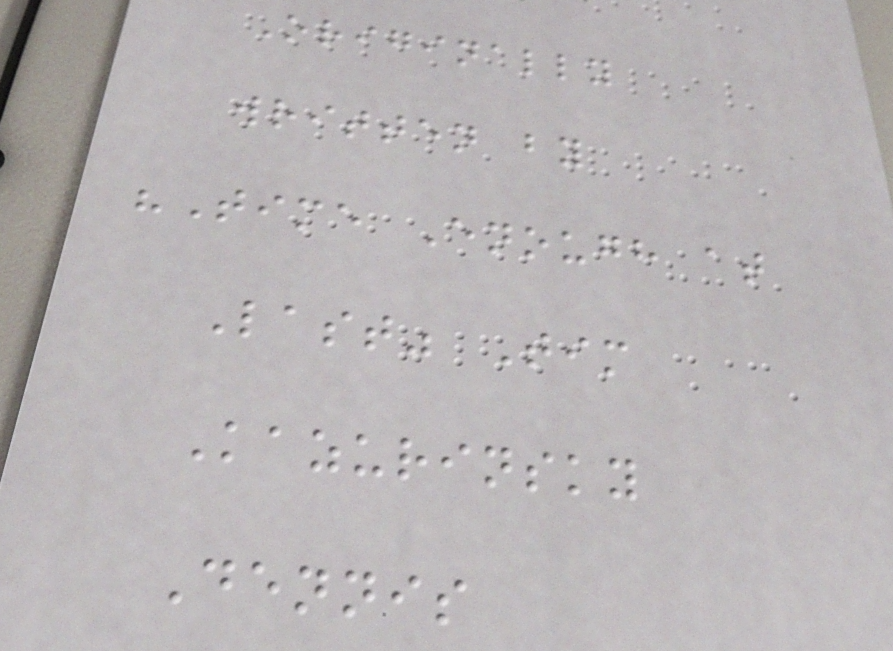Originally
written by
"Time Enough at
Last" Tim
Kazurinsky
Dennis
